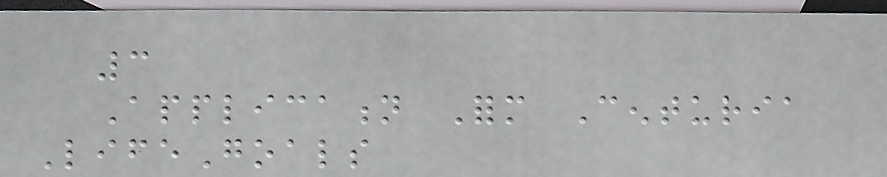3
Application Form Centuria
LifeGoals
